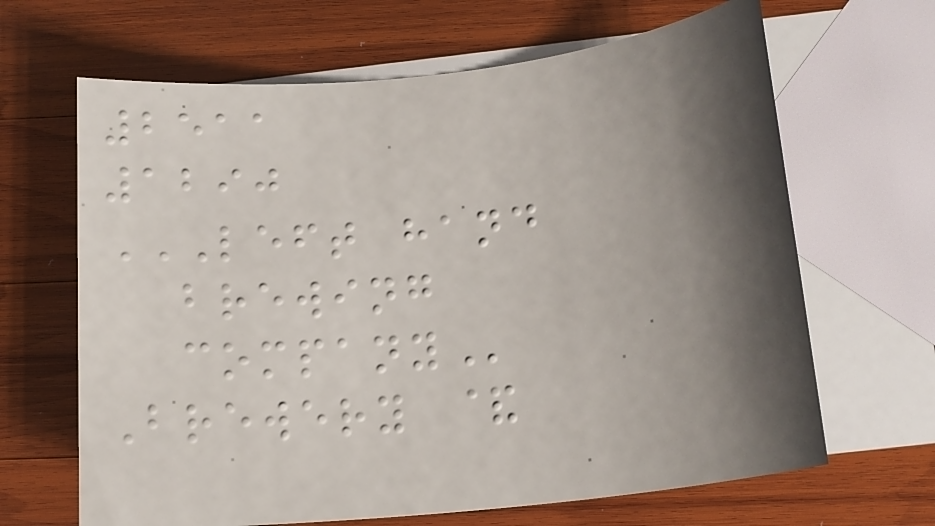2511
1290
LEFT HAND
BREWING
COMPANY
Brewery &
